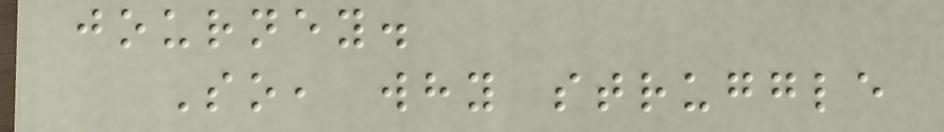journey.
So, why struggle
